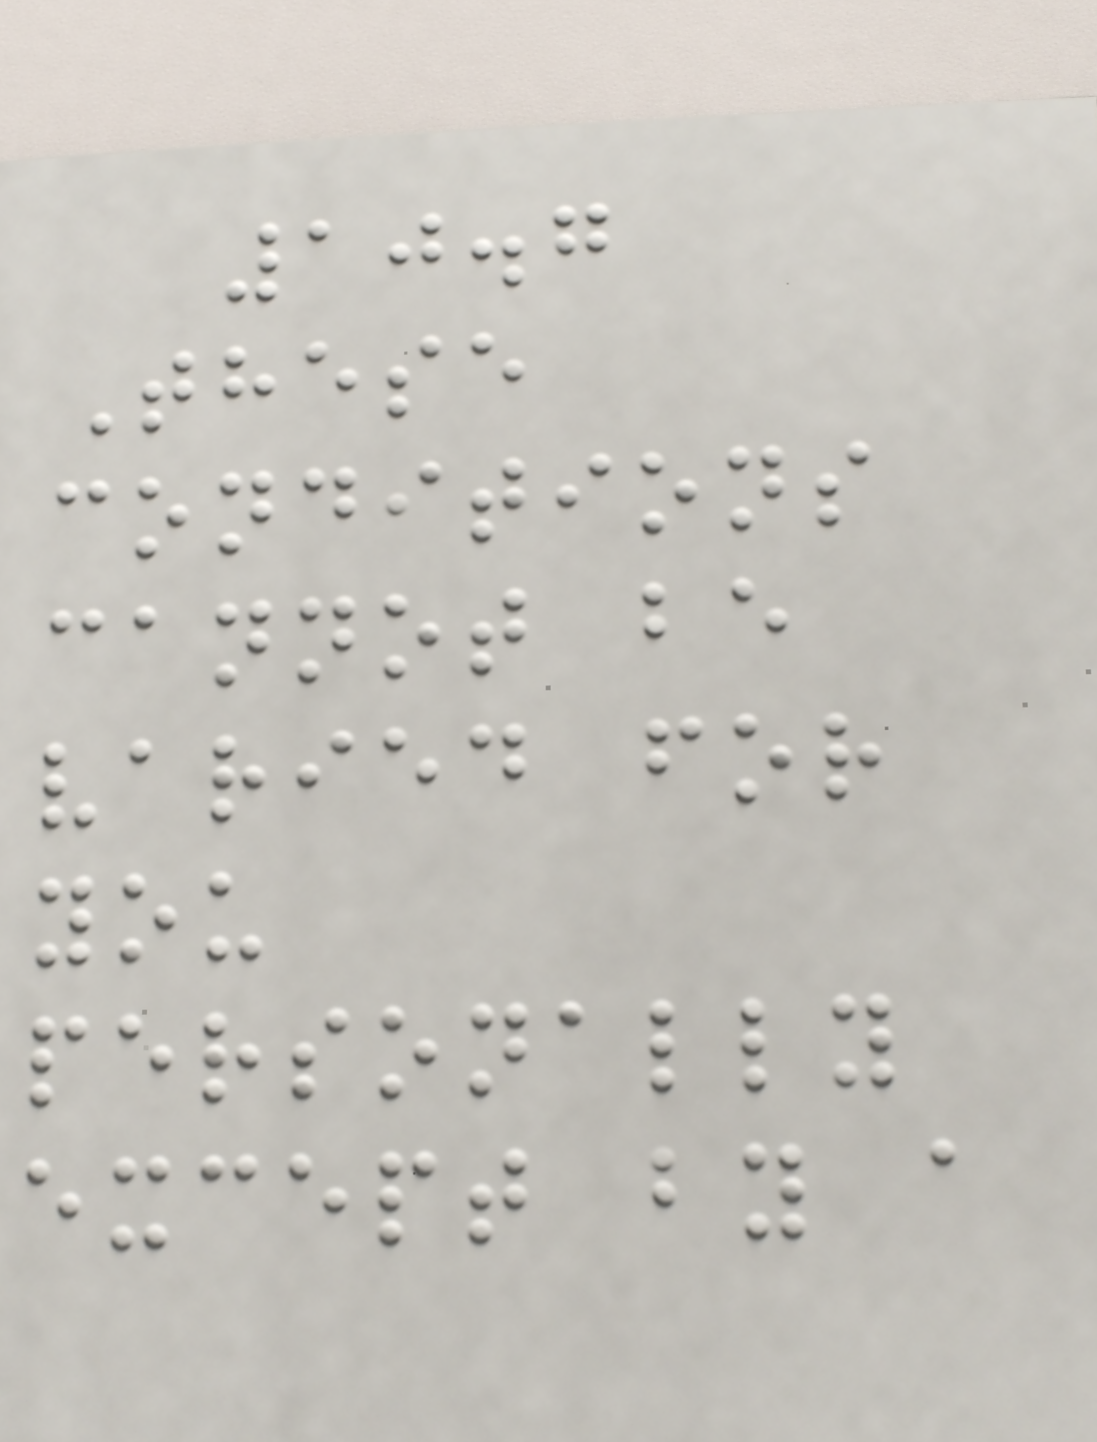10.7
These
conditions
cannot be
varied for
you
personally
except by a
